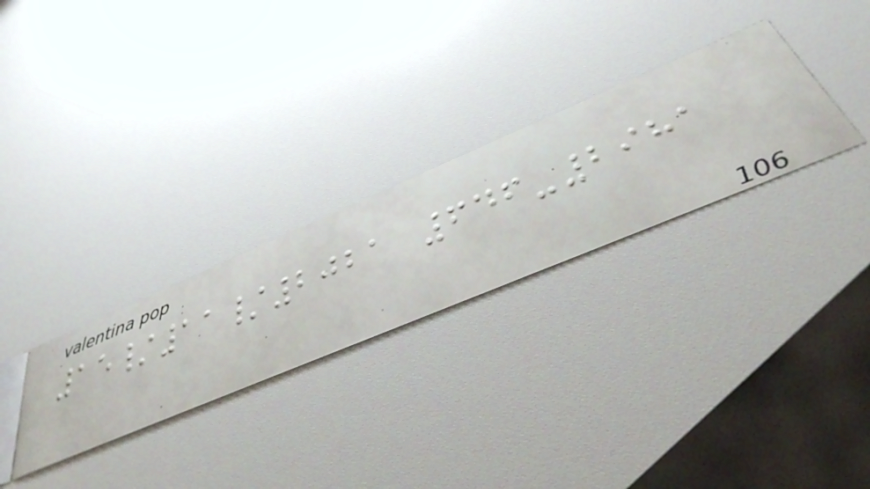15/11/2021 646-2981
